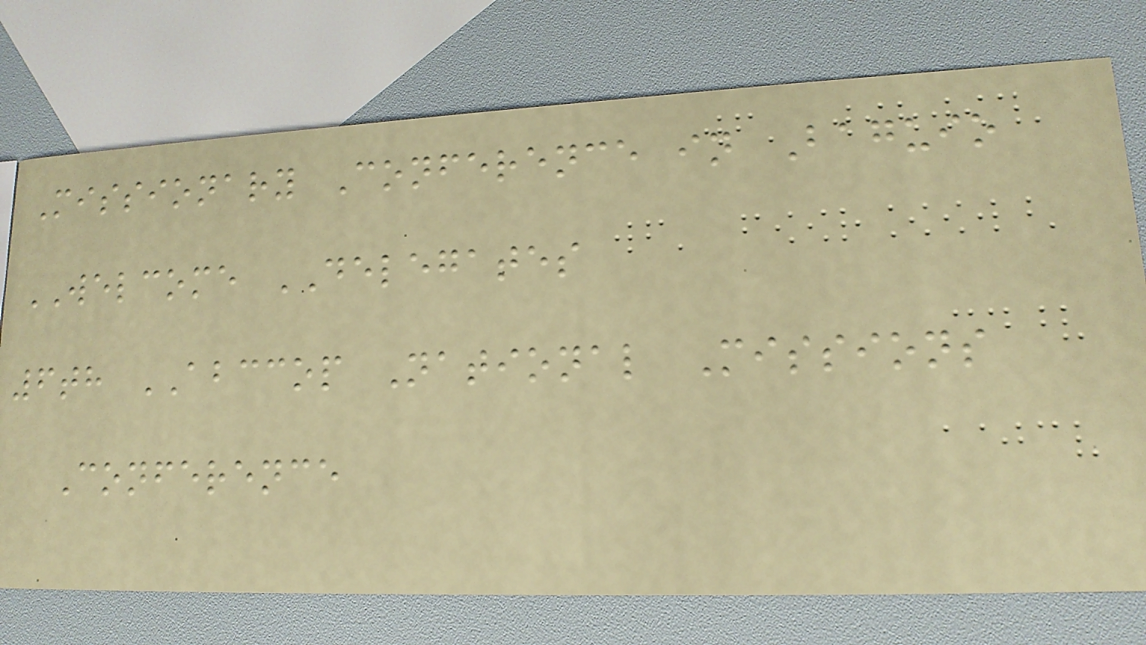Missionary Conference in Baguio
WELCOME DELEGATES
6th ABCCOP National Missions
Conference
